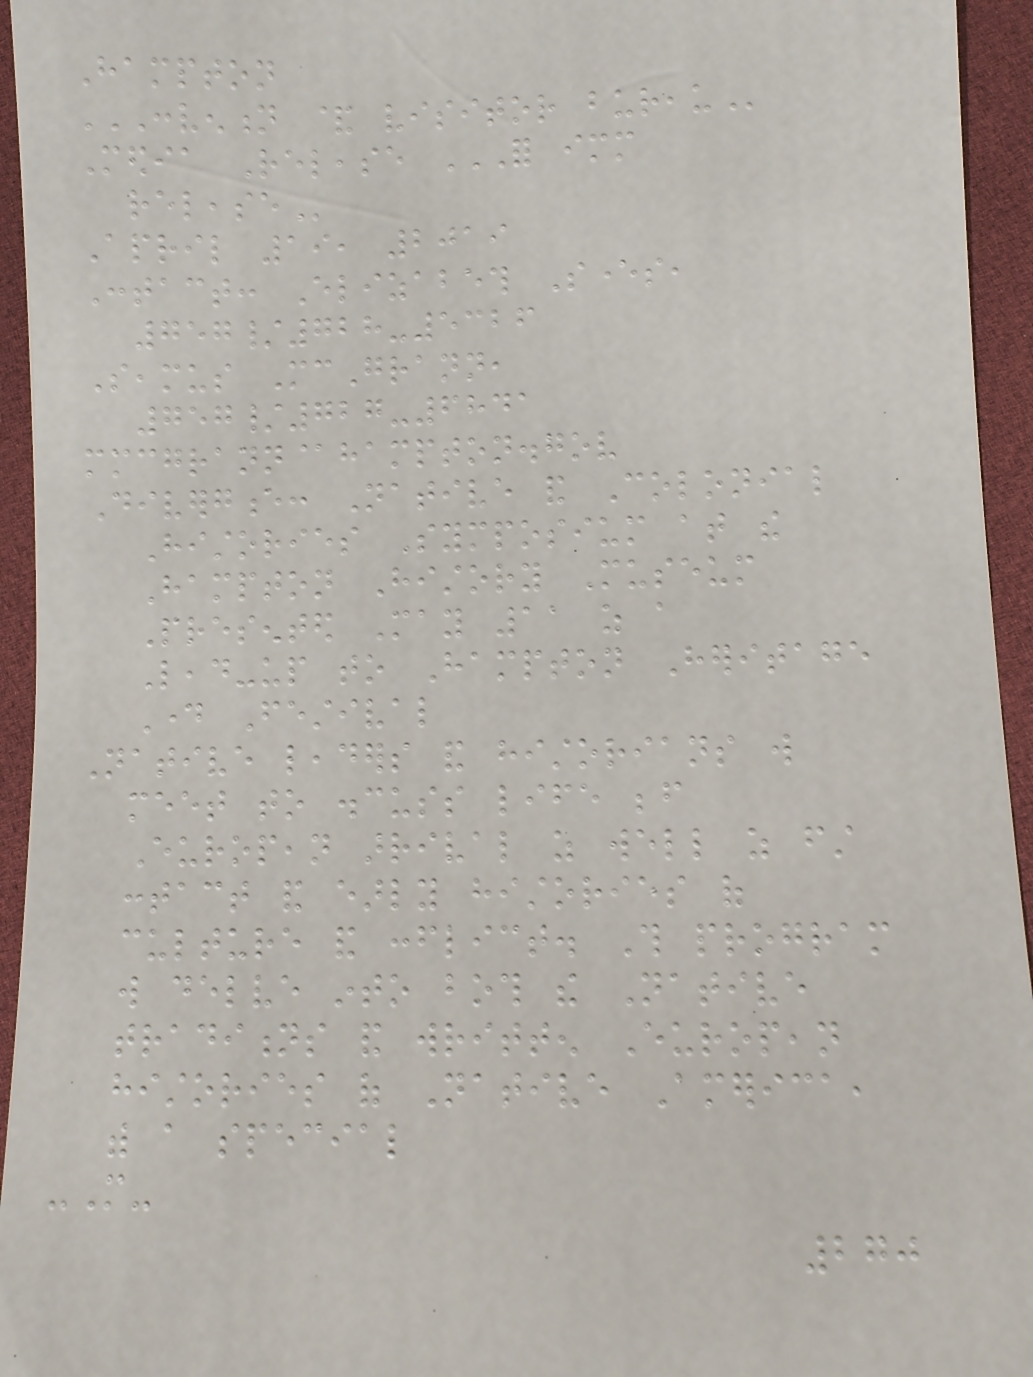Hampton
CONVENTION & VISITOR BUREAU
Media Release FOR IMMEDIATE
RELEASE
April 19, 2019
Contact: Elizabeth Severs,
757/728-5326
Seamus McGrann,
757/727-6841
mmcgrann@hampton.gov
Divergence: Native and Colonial
Histories Symposium at the
Hampton History Museum
Presented May 11 as a
Lead-up to Hampton Heritage
Day Festival
Native leaders and historians will
meet to discuss life before
European arrival as well as first
contact and early histories of
culture and conflict. This program
will delve into both the Native
traditions and written European
histories of Native America,
with a special
-More-
270
